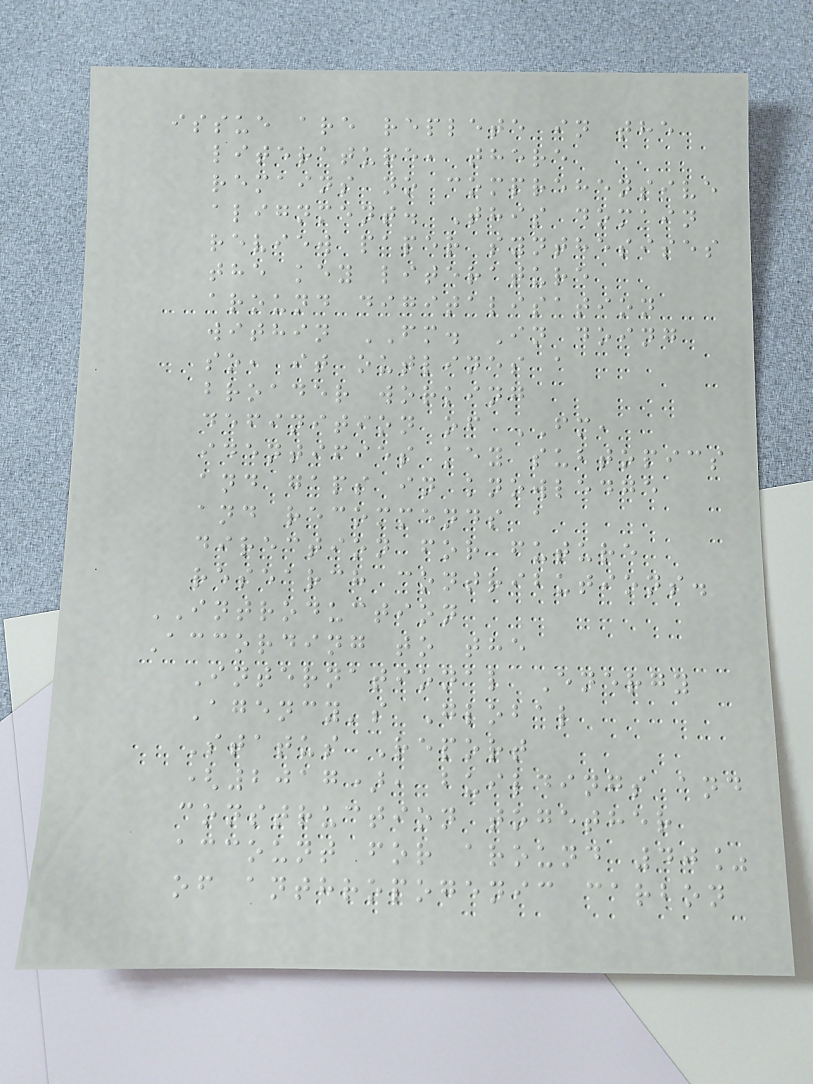issue are replete in the
literature, there
remains no comprehensive
alignment. This domain
review paper synthesises
the key literature
around digitalisation
within FM. In doing
so, it outlines a
broader working
definition of FM,
identifies key subtopics
and gaps in knowledge
and recommends a
direction for future
research contributions.
INTRODUCTION
According to the
International Energy
Agency's Global
Status Report
(2017), buildings and
construction together
account for around 40%
of anthropogenic carbon
